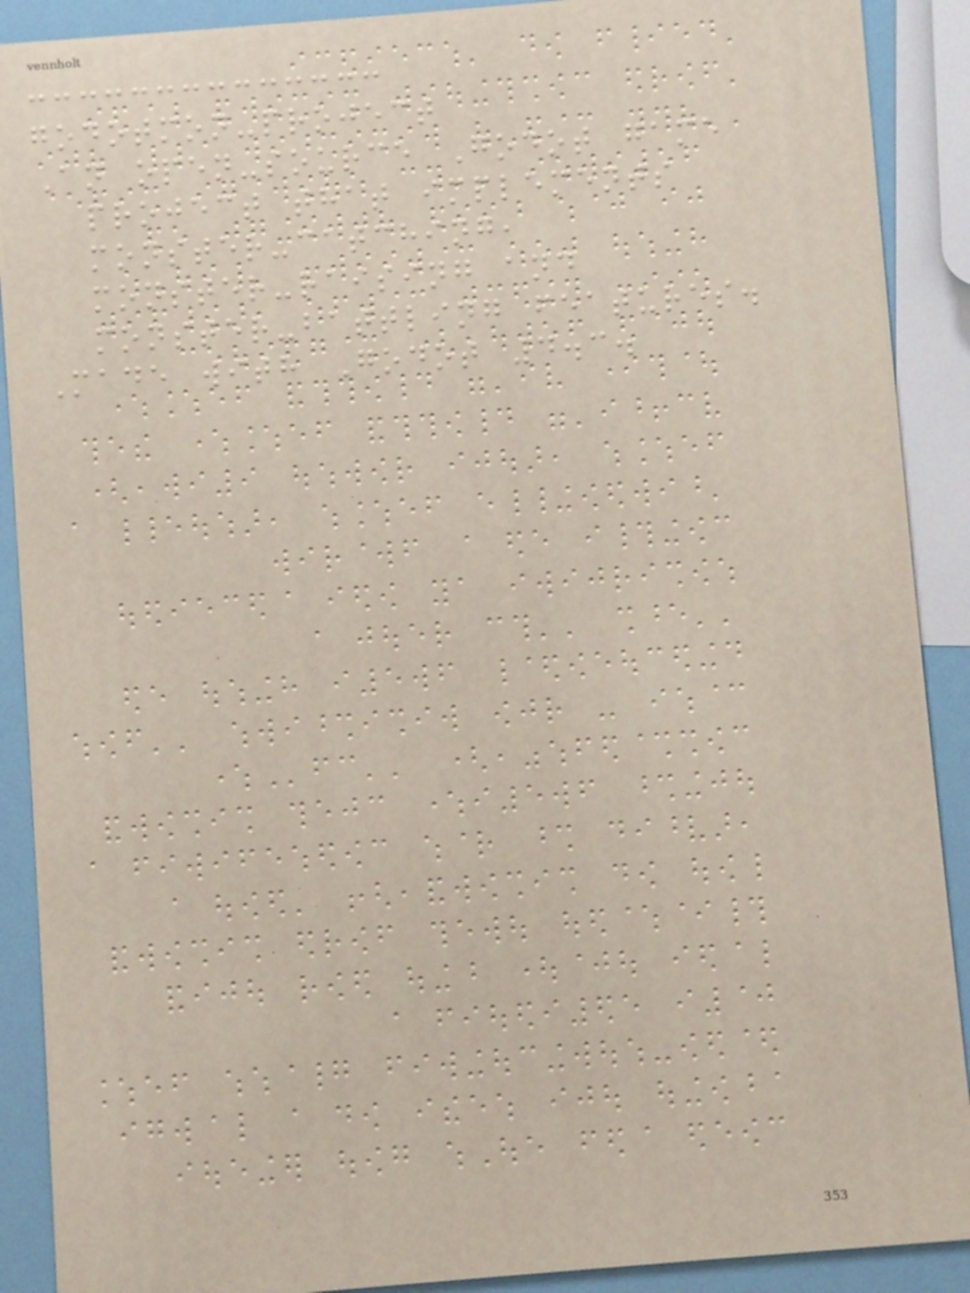godotmon-project
An open-source Godot game
project that implements
monster-catching,
monster-raising and
monster-battling features.
Made with Godot 4.3.
